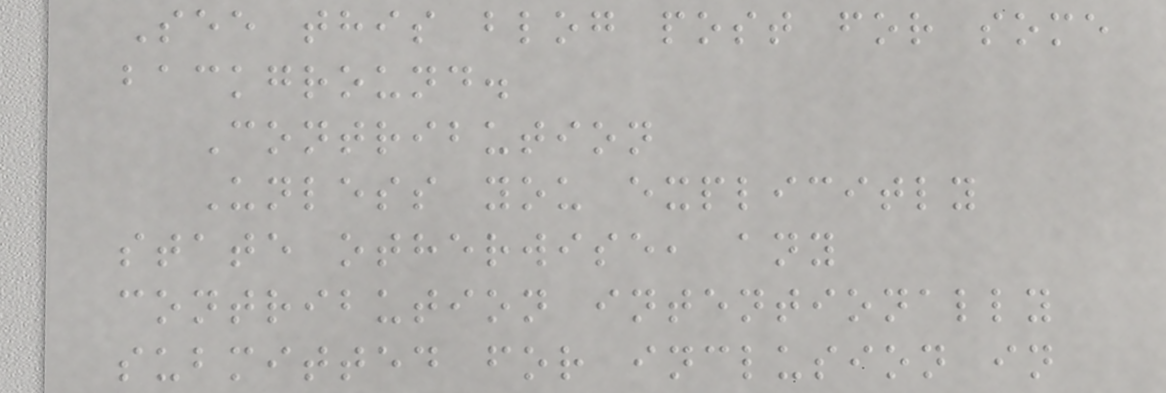See this blog post for some
background.
Contribution
Unless you explicitly
state otherwise, any
contribution intentionally
submitted for inclusion in
